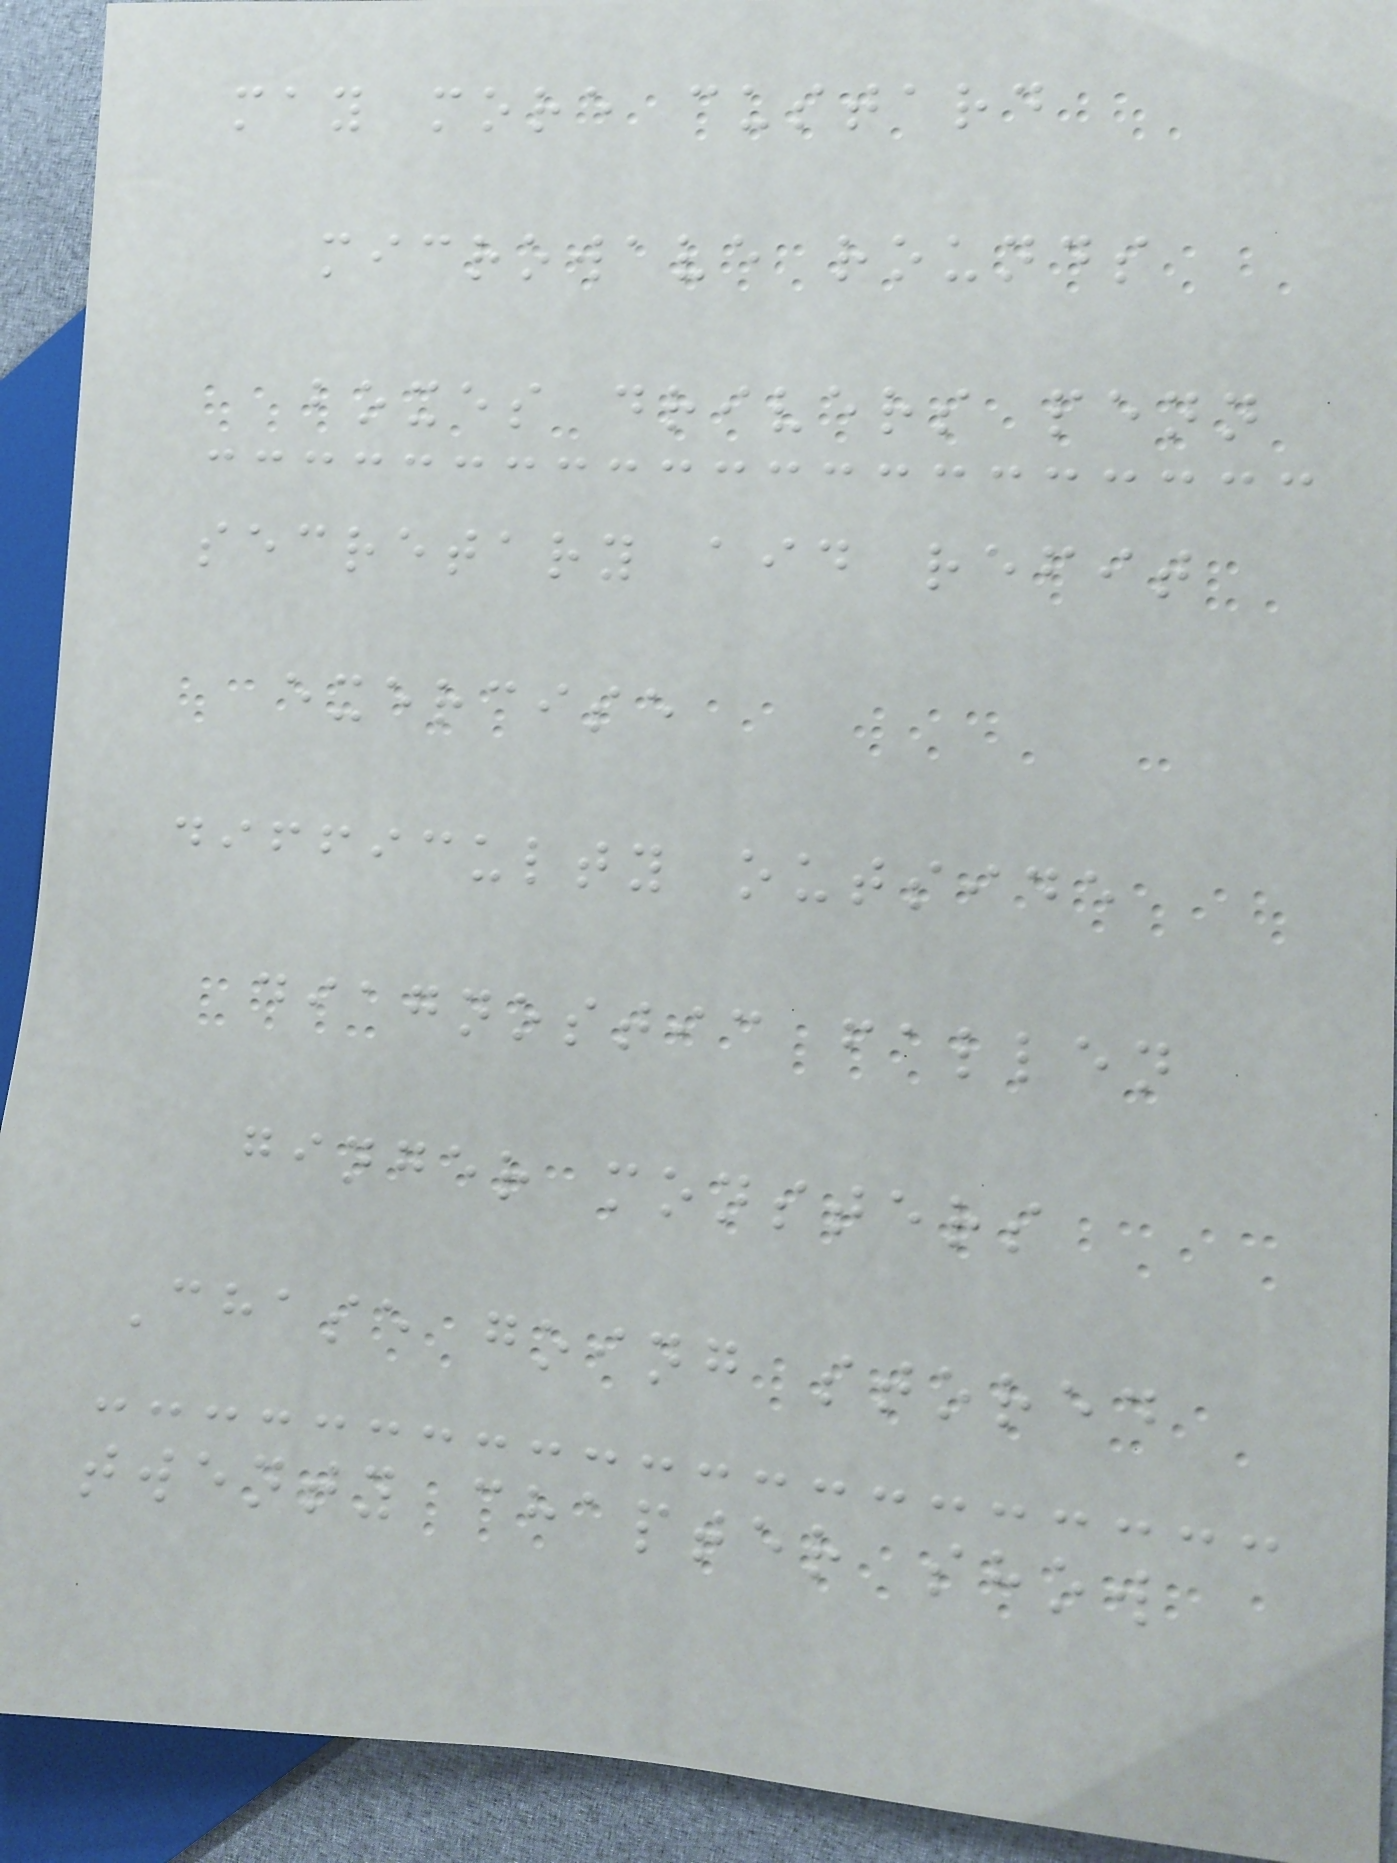may more custard
microwave rounds
boxes drivers penn
secretary aid refit
exercise
difficulty outside
diagnostic fallen
ginger monsters
Chase going stored
twenty chapter show
